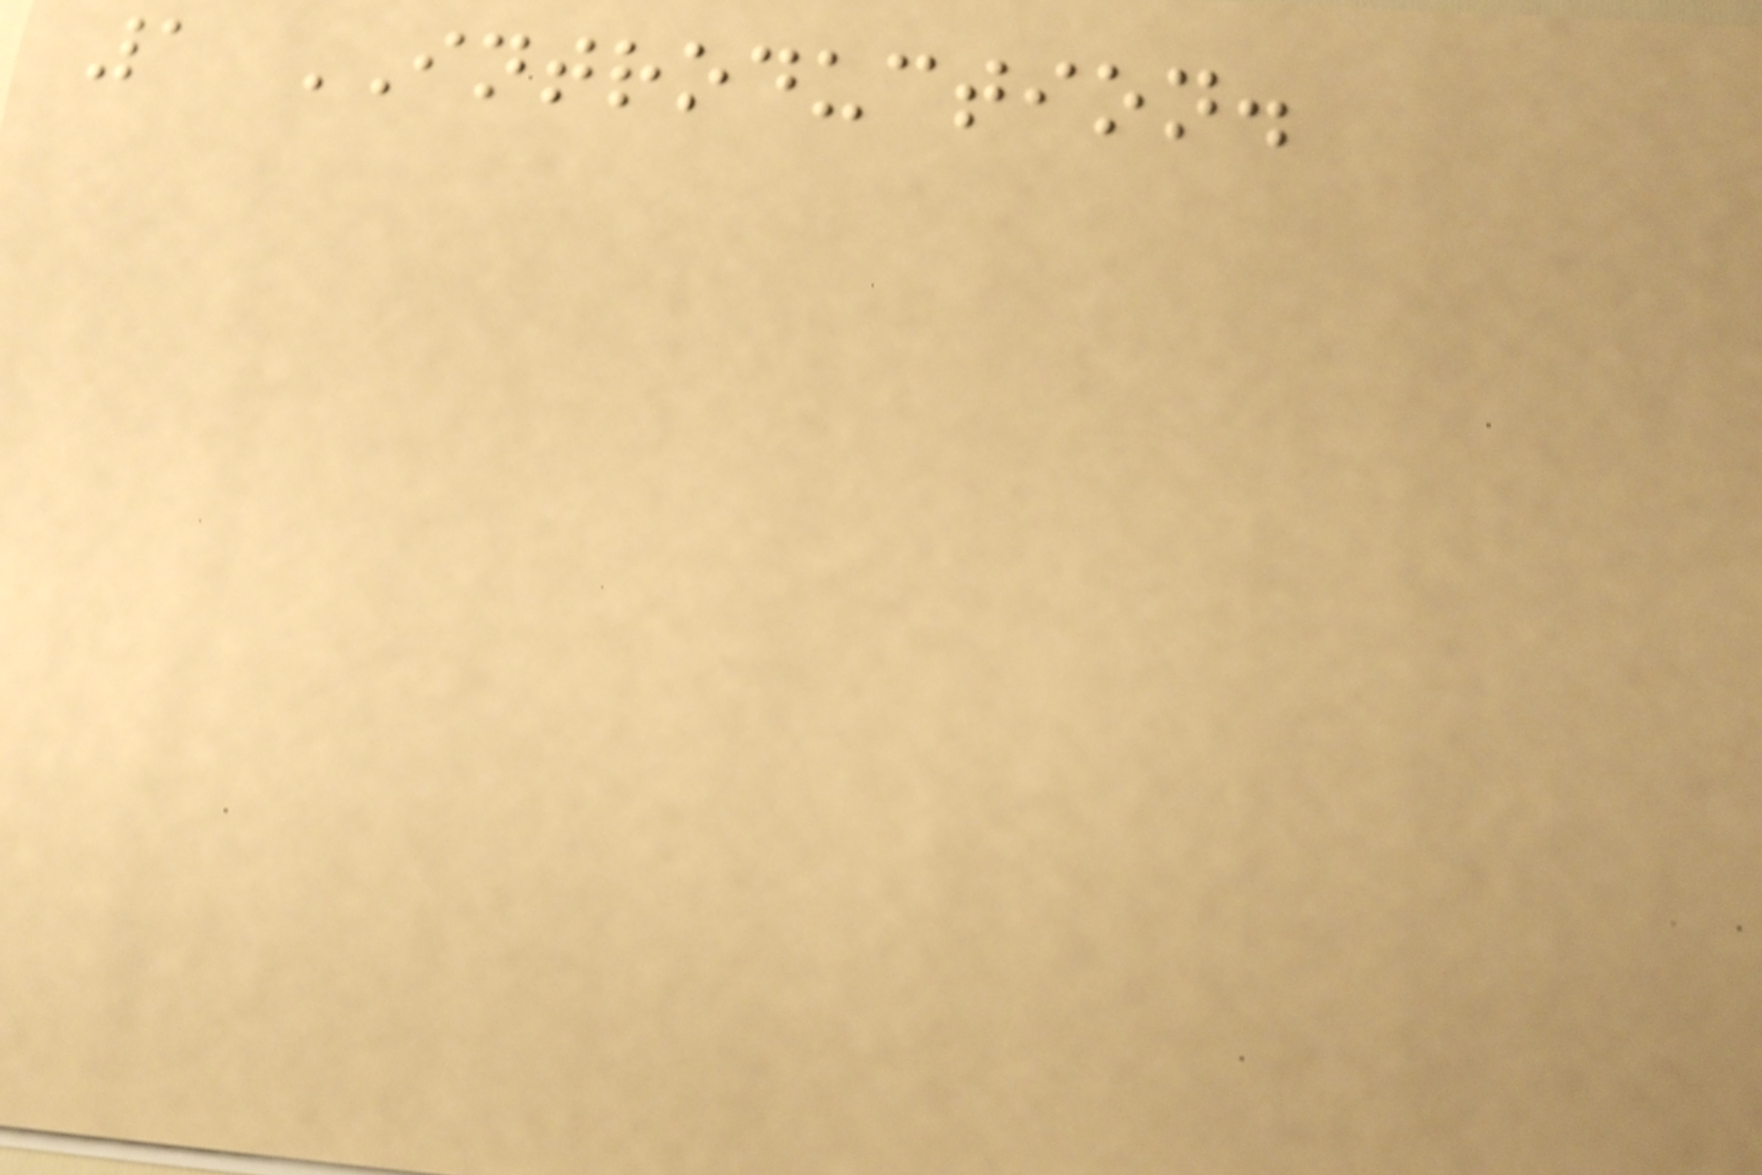1 INTRODUCTION.
